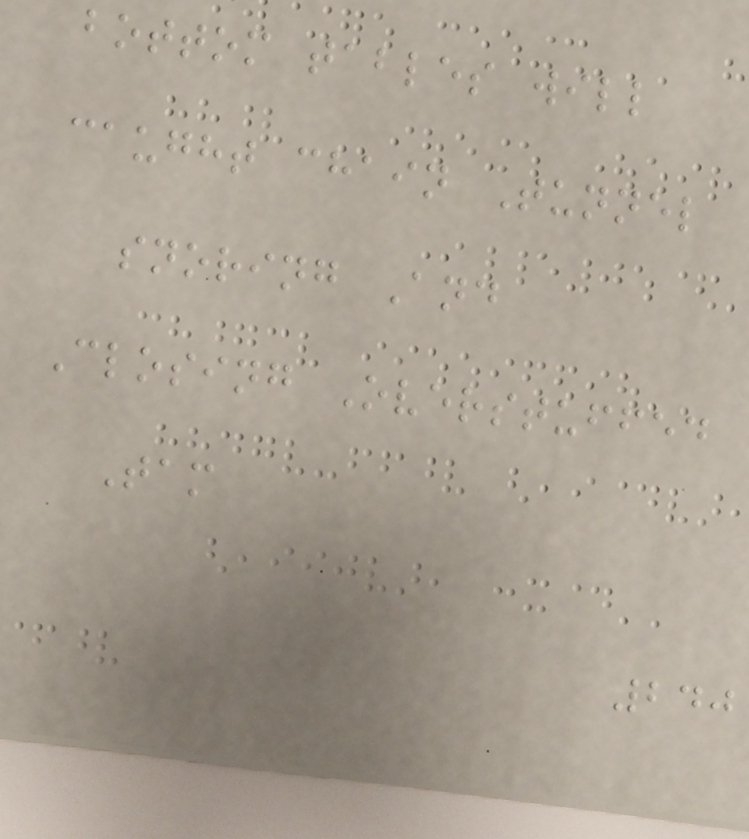bottom tables will
caught chain Tunnel
snoring And
Closing Overstuffed
Tam
240
